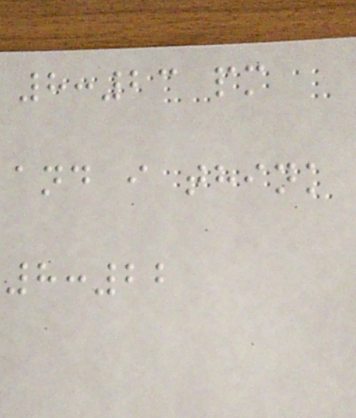8:23 pm
and i think
8:22
